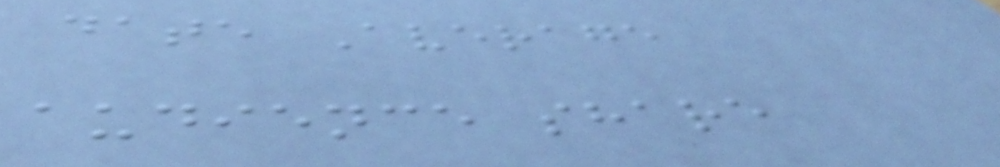date Average
audience share
